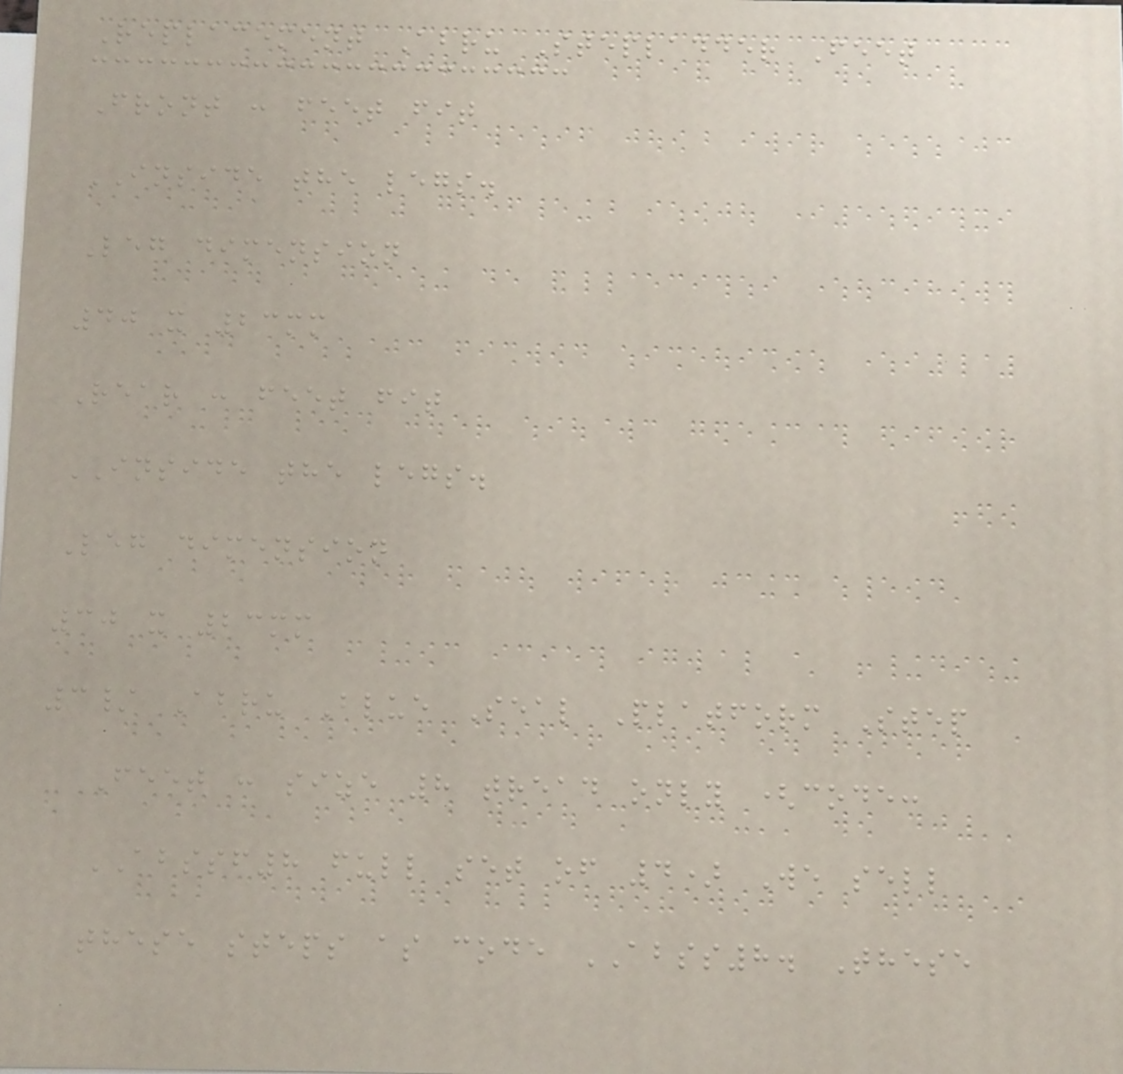Replacement Abru Stepladder Feet
Front : feet fit
INSIDE the legs.
Leg dimension
40 x 23mm
Rear : feet fit
INSIDE the legs.
Leg dimension
30 x 23mm
3/ Abru Blue Seal Platform Step
Feet : size 8 tread only (code:
ABSSF8 full set of 4) We sell
these steps as code ABSS8. These
